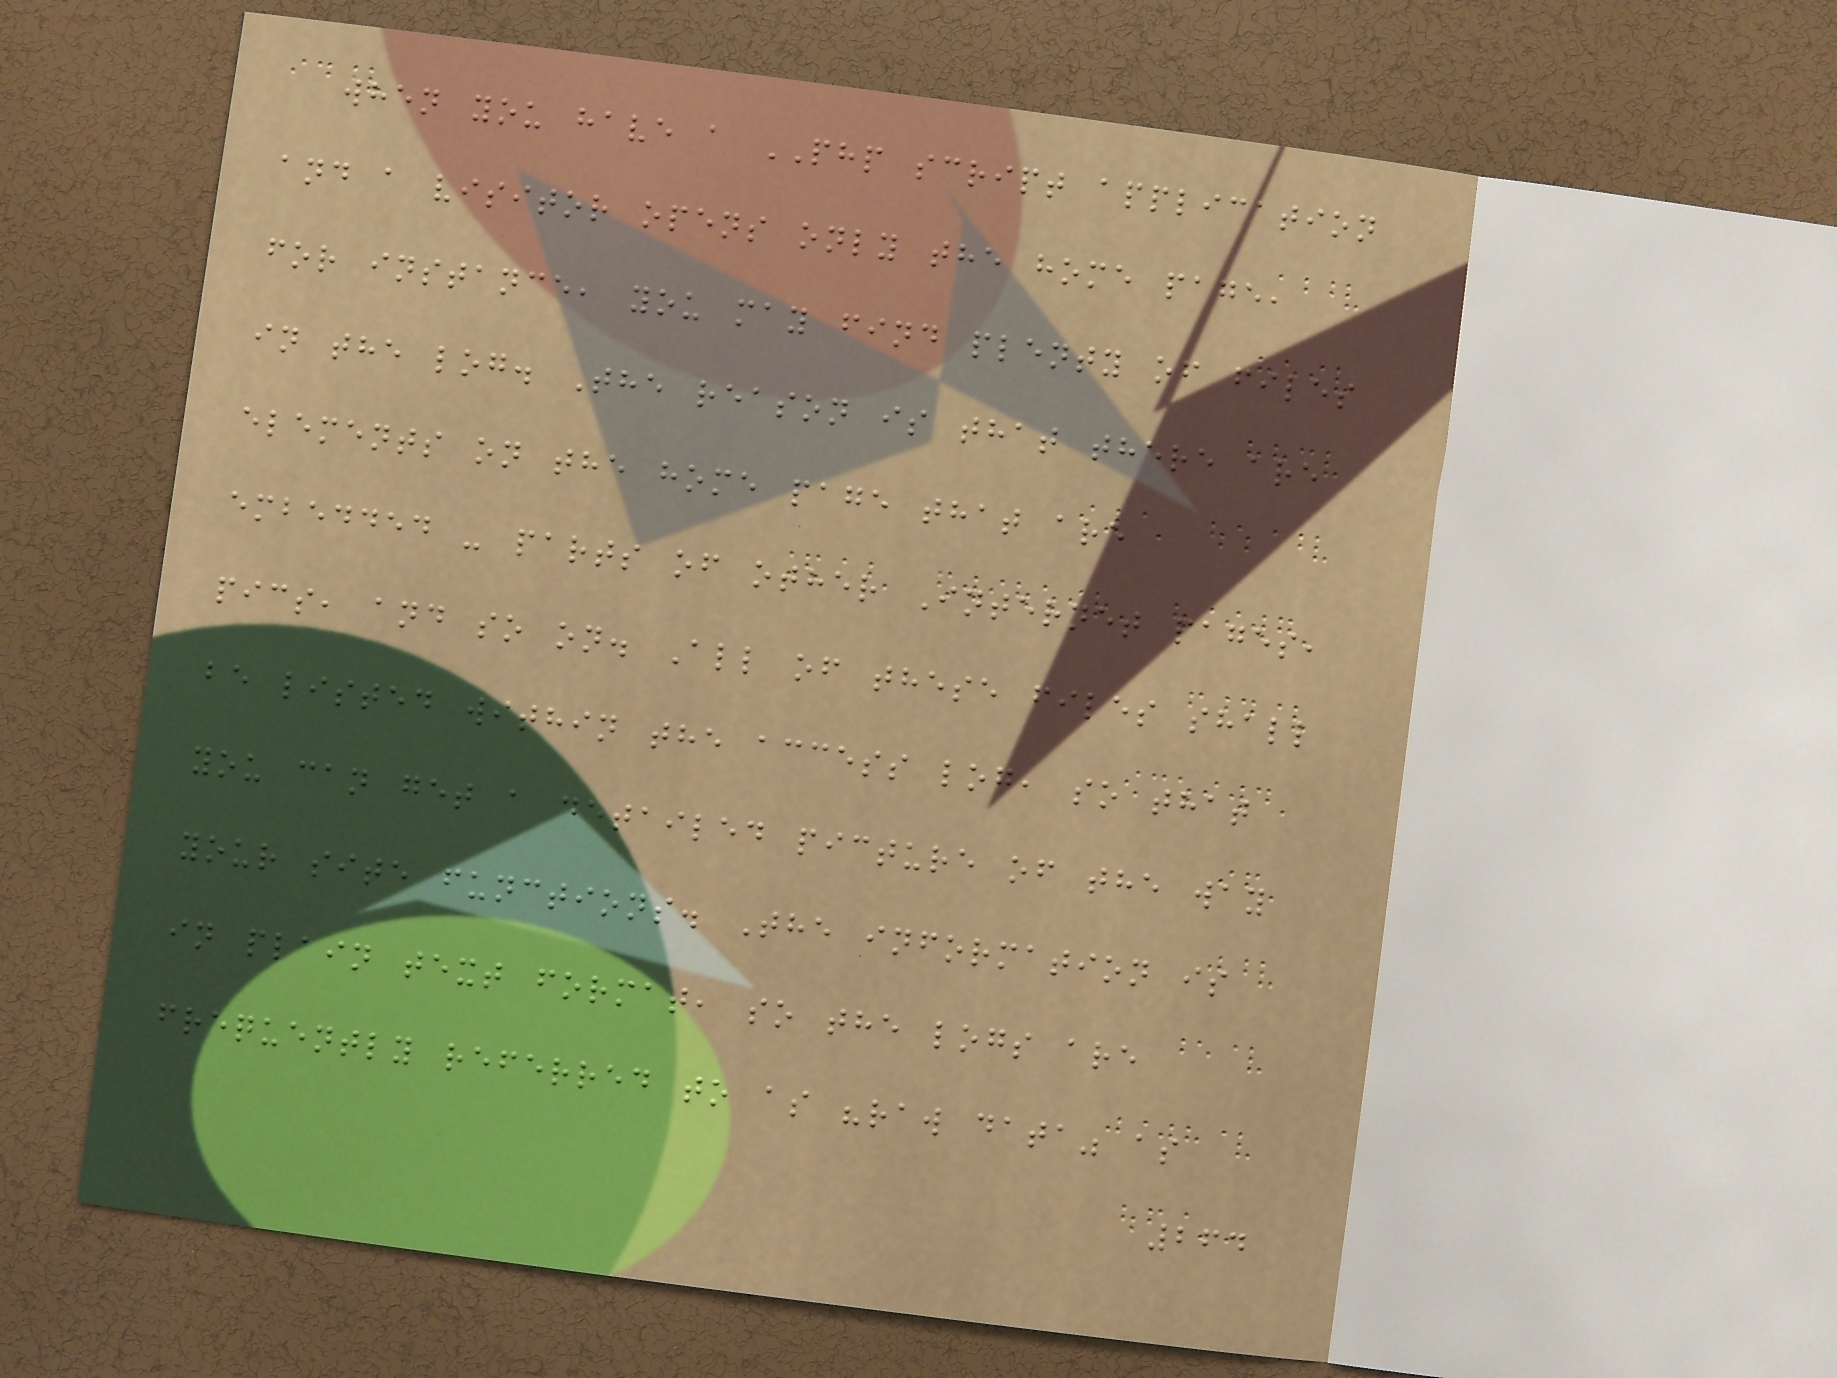when you have a PHP script application
and a visitor opens only the home page,
for instance, you may find plenty of files
in the log. The reason is that there are
elements on the home page that are
embedded - parts of other Internet pages,
pics, and so on. All of these files shall
be listed within the access log, so that
you can get a detailed picture of the way
your site functions. The information is
in plain text format, so the logs are
frequently referred to as "raw data" as
264
